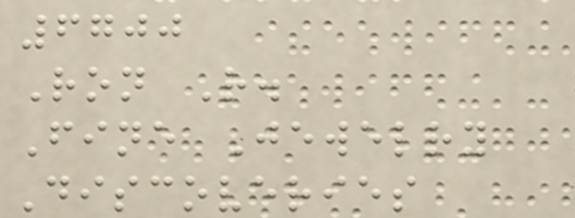6700
Ron R.
Fine Jewelry
Discoveries
